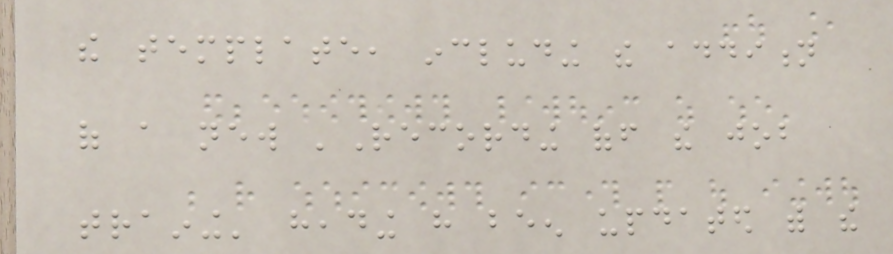the template, including the addition
of a new 'Recording off the job
training' heading have been updated with the
